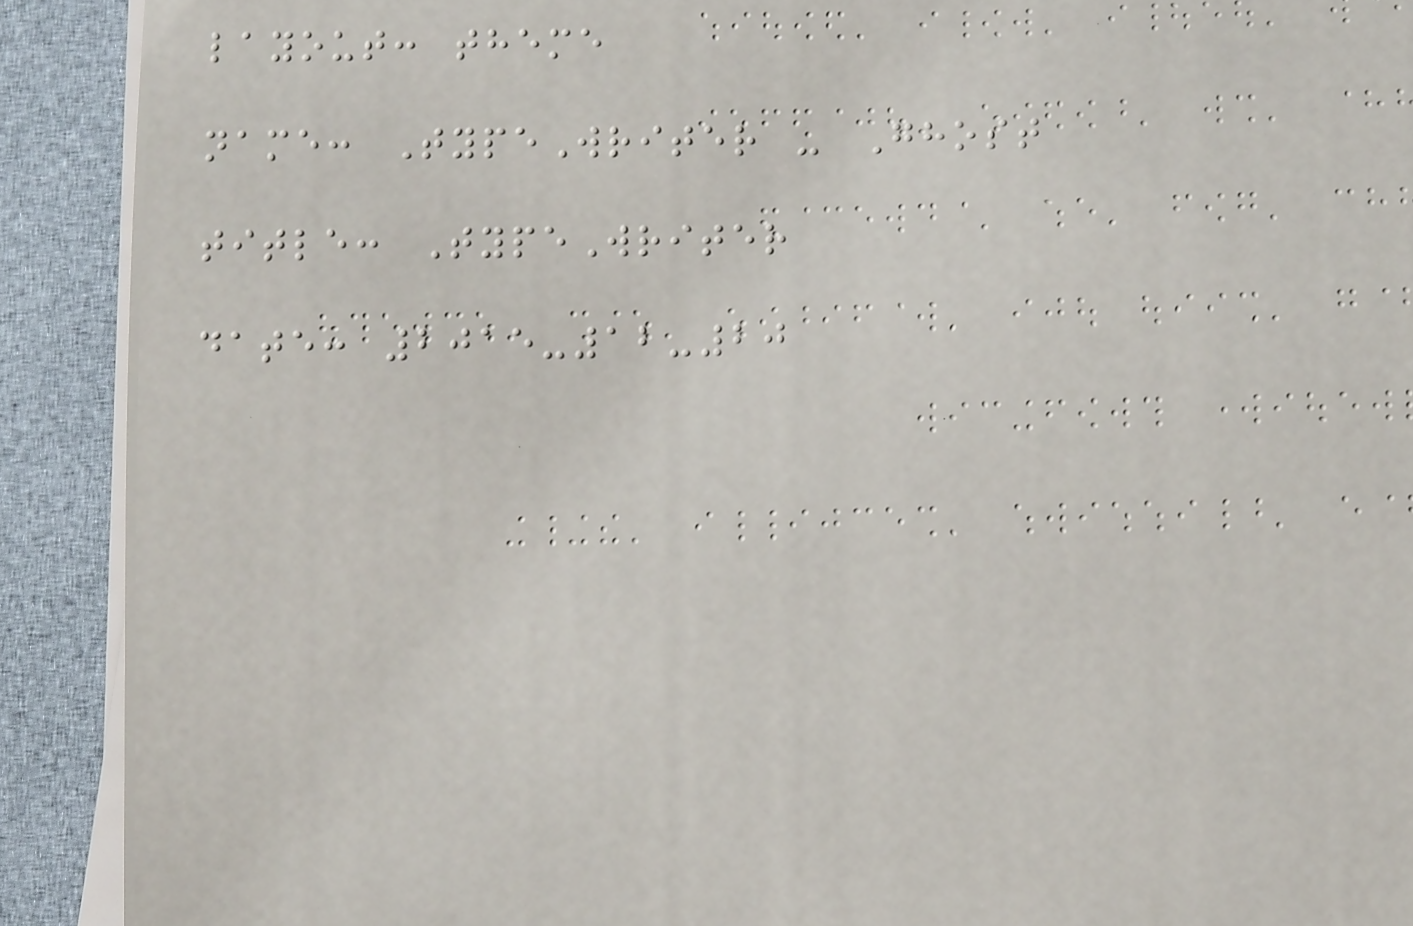layout: theme
name: TypeWriter - Ghost
title: TypeWriter
date: 2015-12-20
